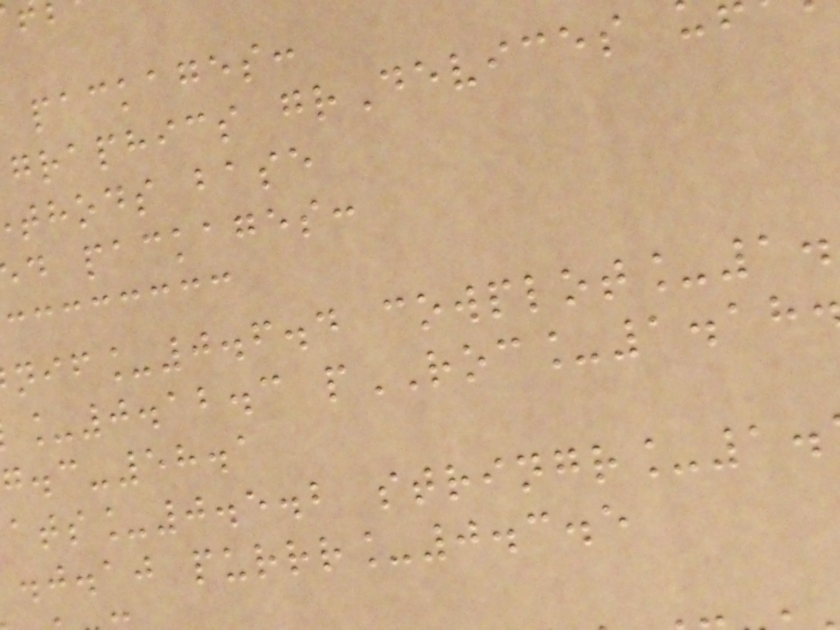packages:
graphics grDevices
thods base
d packages:
nif_0.6.4 cowplot_1.
_0.12.3 pROC_1.18
-58.1
ats_0.5.2 stringr_1.
.j.aj purrr_0.3.5
